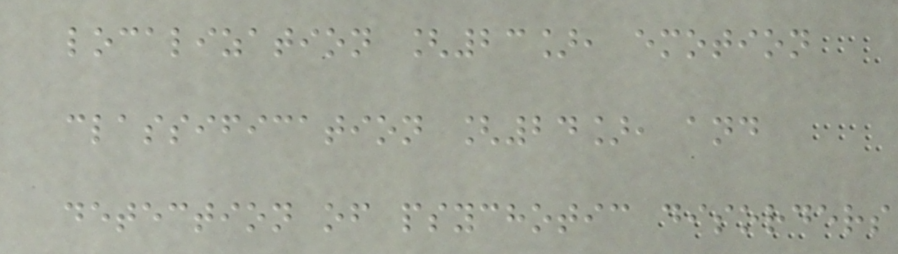localization [23], emotion
classification [24], and
detection of psychotic disorders
